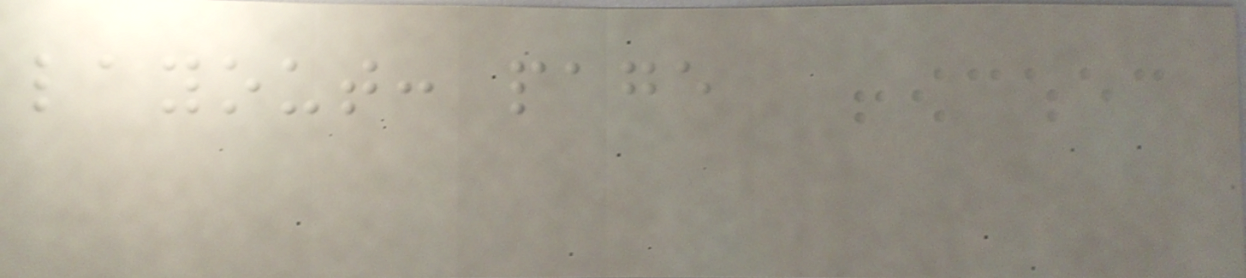layout: page
